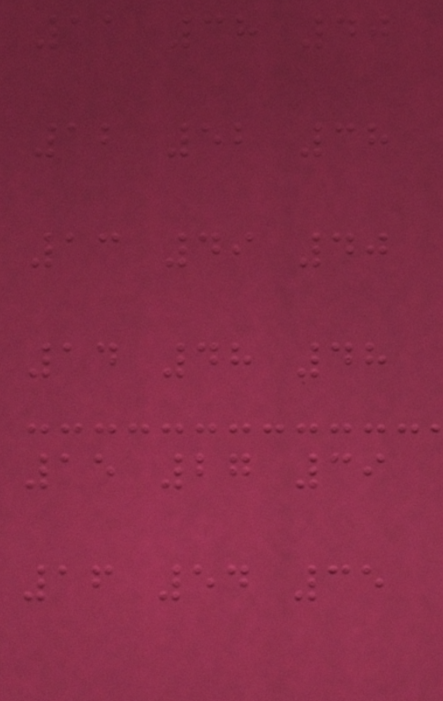11 38 40
12 52 38
13 49 40
14 48 48
15 27 39
16 54 35
